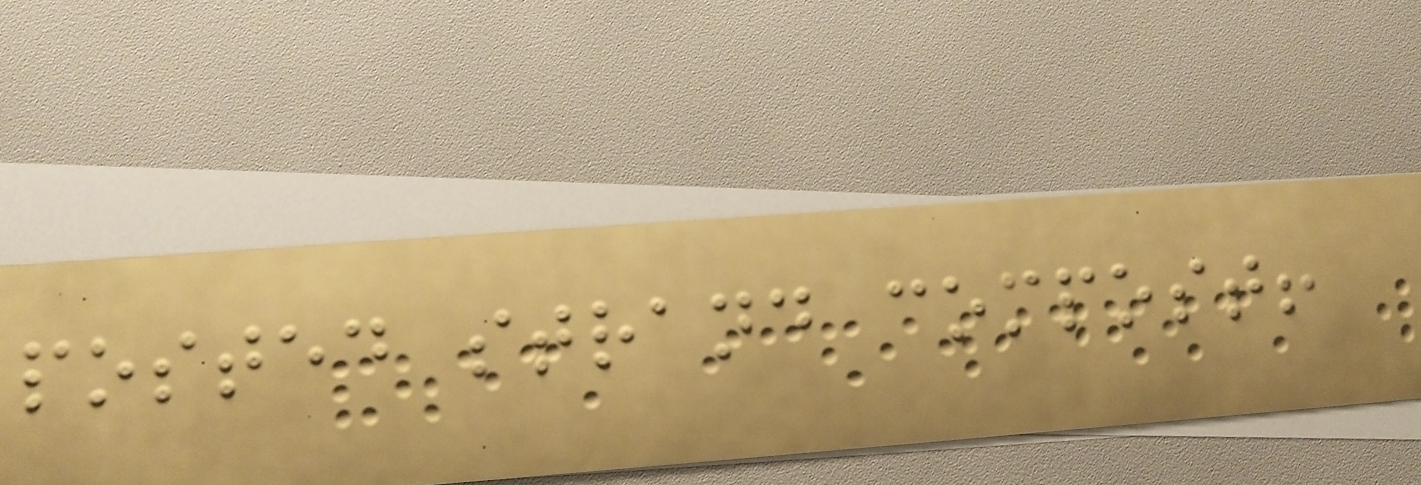posted strand compost!
